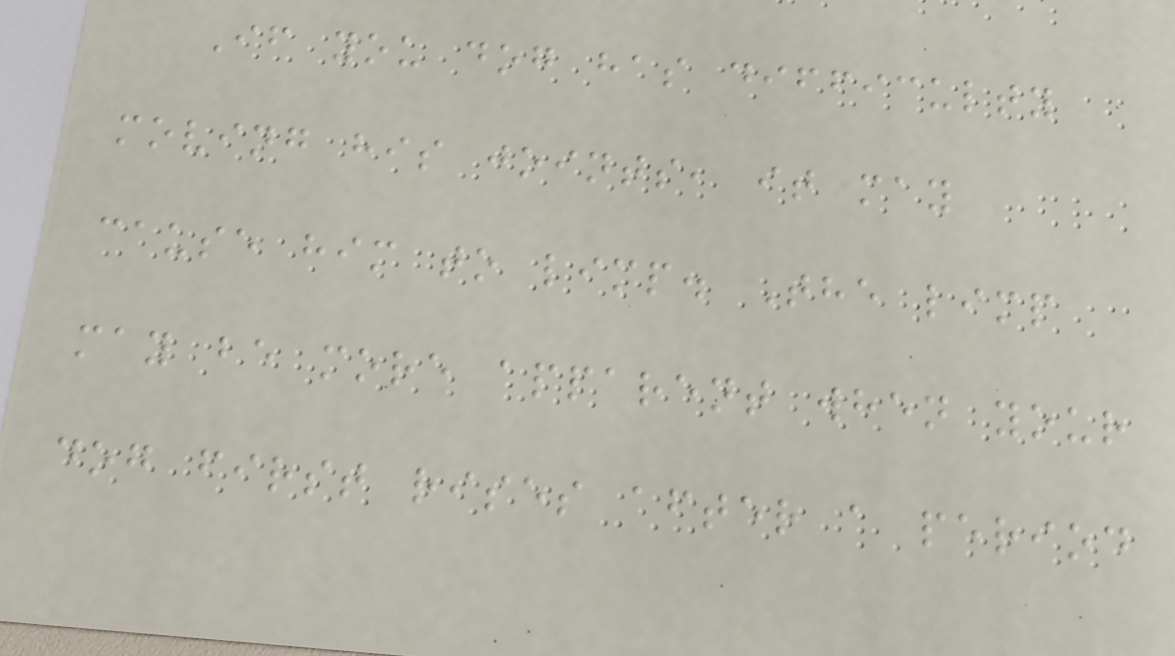If you dog has difficulty
moving his joints, it may
cause him to limp. The limp
may be more apparent when your
dog first rises after a period
